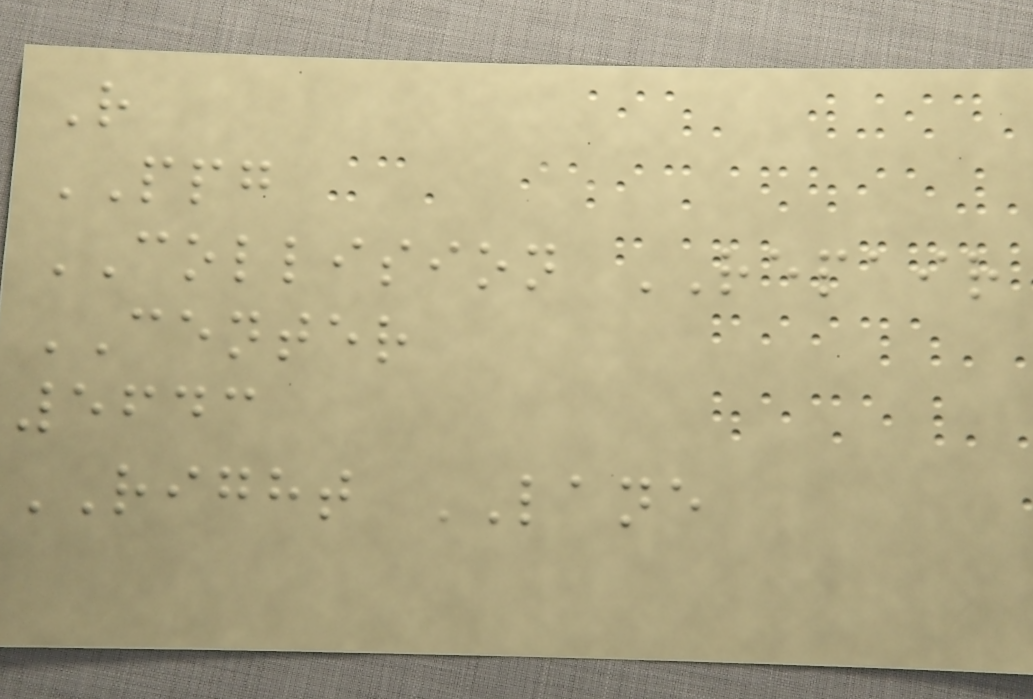R
PPG
COLLISION REPAIR
CENTER
5643
RIGHT LANE
